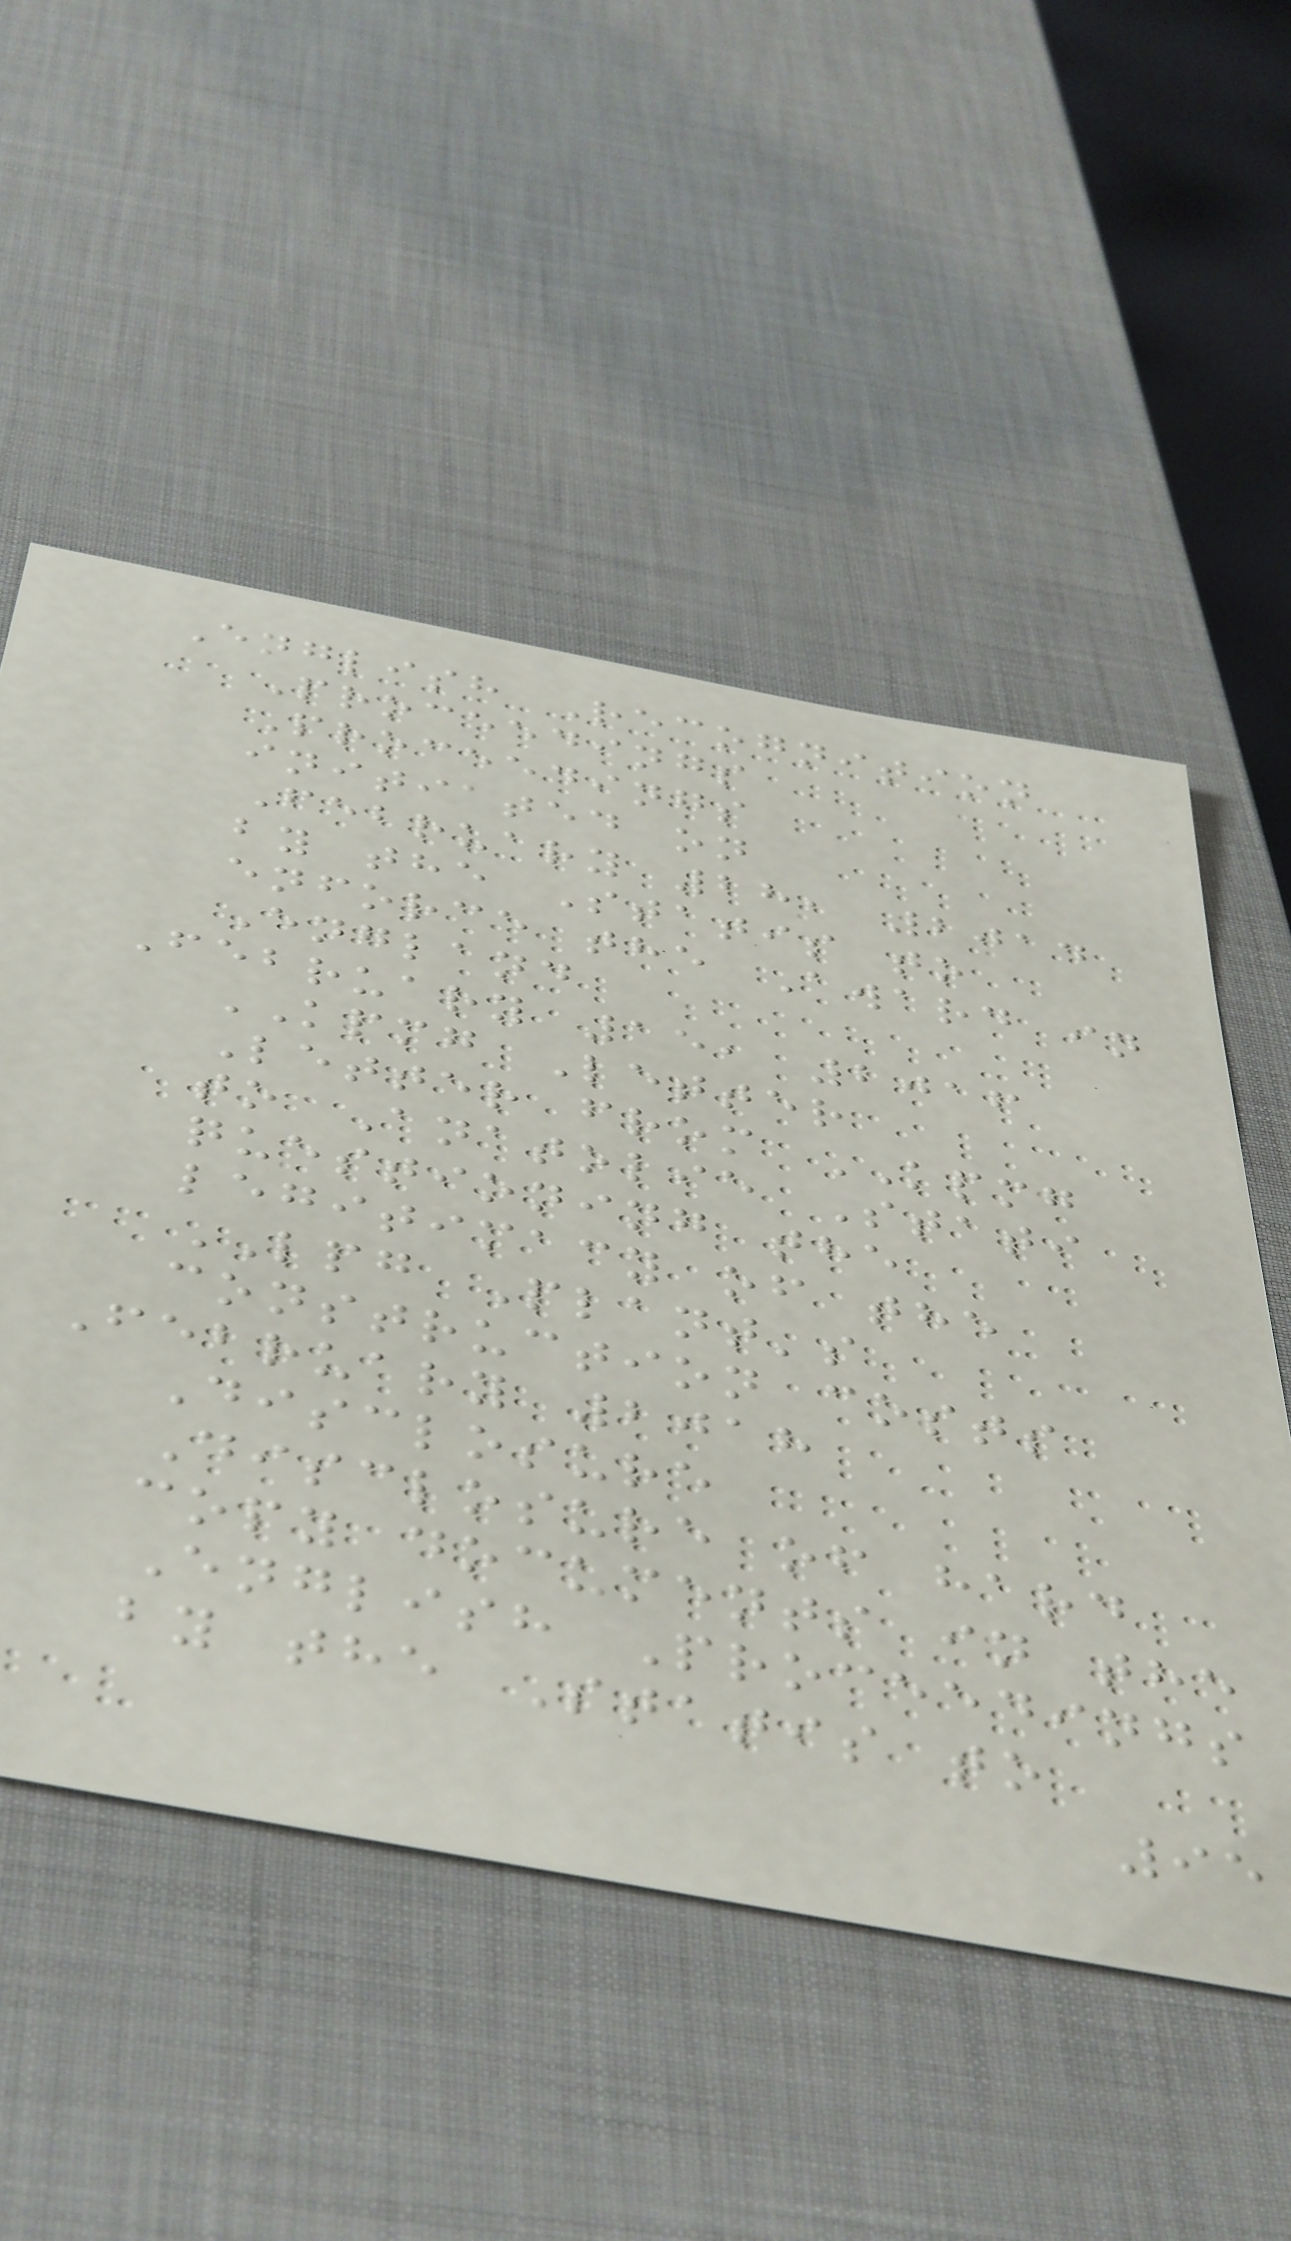English Recognition
Proceedings
Proceedings
initiated on
February 28, 2014
by the Statis to
enforce the Award in
England
February 15, 2016
KPMG Letter
Letter from KPMG
to Anatolie Stati
questioning the
legitimacy of the
LPG Plant's
construction costs
February 2018
Disclosure
Disclosure of hard
copy documents in the
English Proceedings
by the Statis to
95
